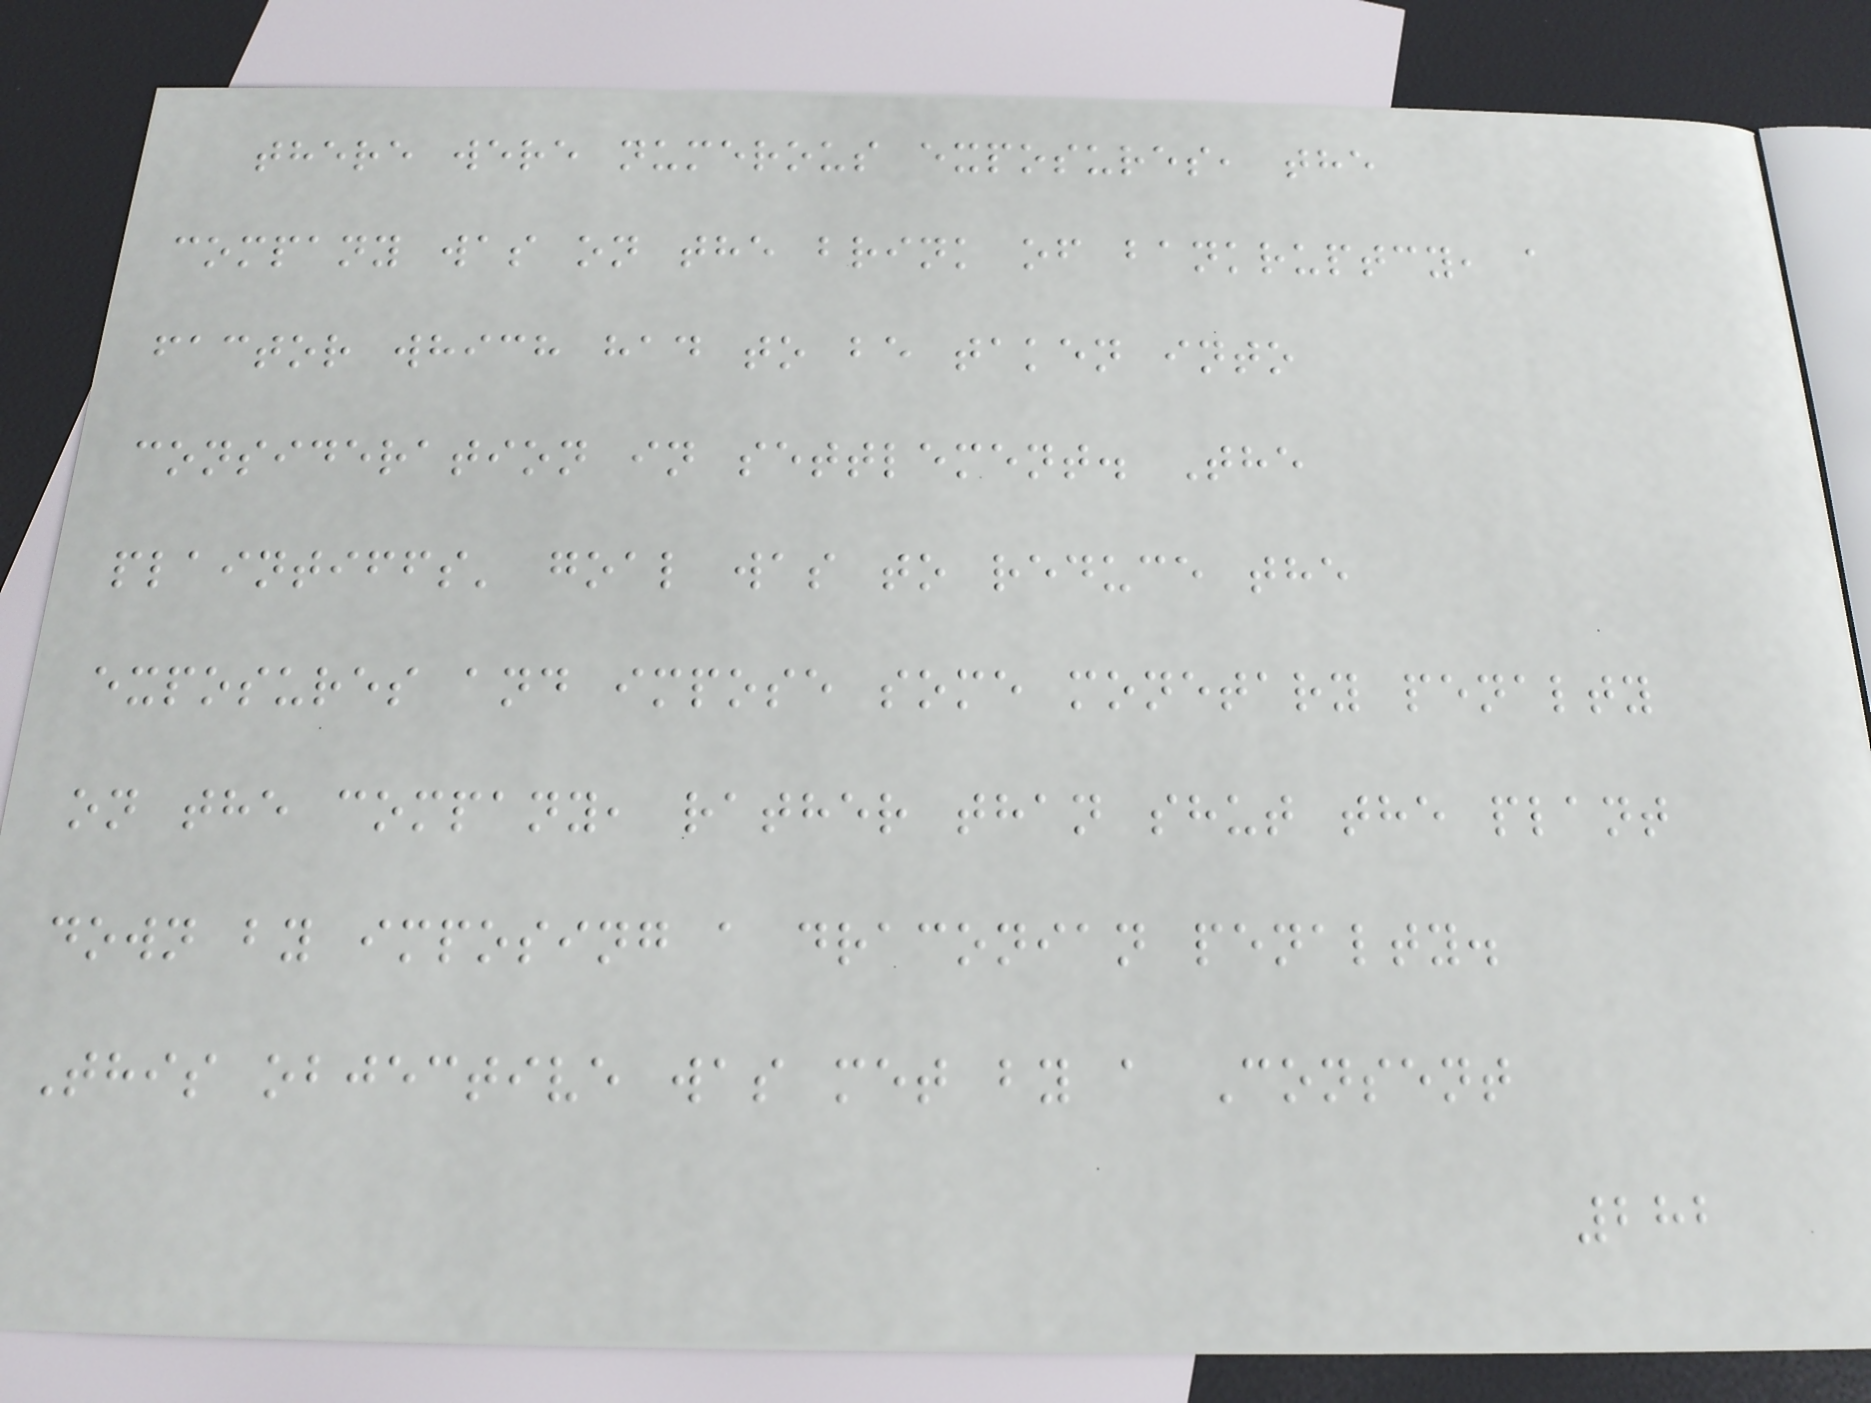there were numerous exposures, the
company was on the brink of bankruptcy, a
factor which had to be taken into
consideration in settlement. The
plaintiffs' goal was to reduce the
exposures and impose some monetary penalty
on the company, rather than shut the plant
down by imposing a draconian penalty.
This objective was met by a Consent
282
